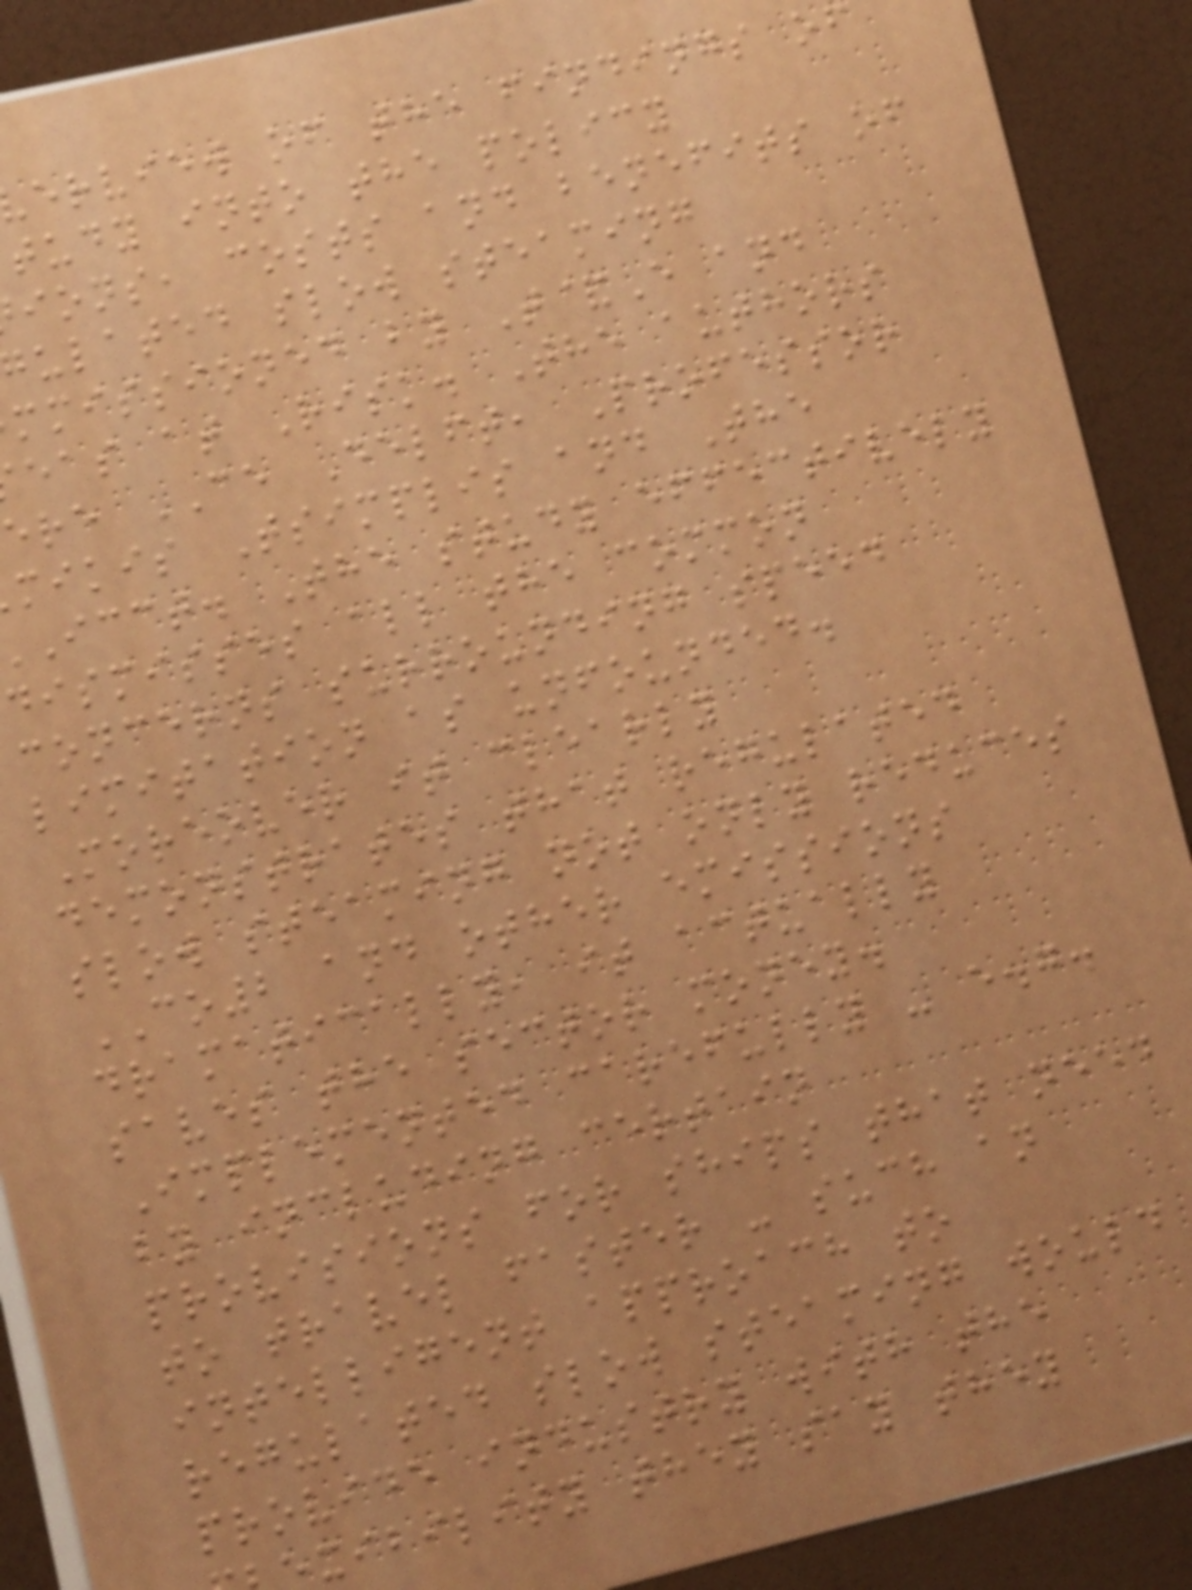erview of the findings of
tudy into the policy
ions, costs and benefits of
ulated slow steaming
mmissioned by T&E and
eas at Risk. The authors
ere CE Delft, Professor
mikis Tsimplis and The
icct. The study effectively
dismisses all the common
concerns surrounding speed
limitation as unfounded.
Moreover it clearly
demonstrates that regulated
slow steaming not only reduces
CO2 and other emissions
dramatically, it actually
saves the sector money.
Implemented carefully - e.g.
by including certain
provisions for ships that need
to travel faster - such an
intelligent approach to
regulated slow steaming would
provide industry with the
xibility they say they
